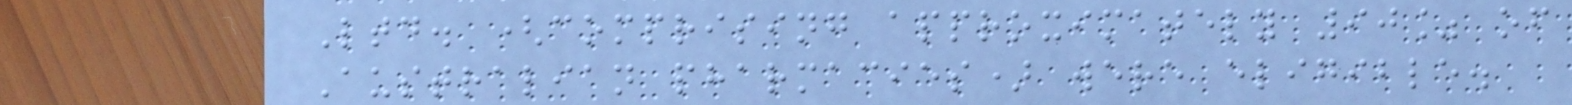Ltd. (comprising approximately 90% of
Australian pharmacies) were eligible.
